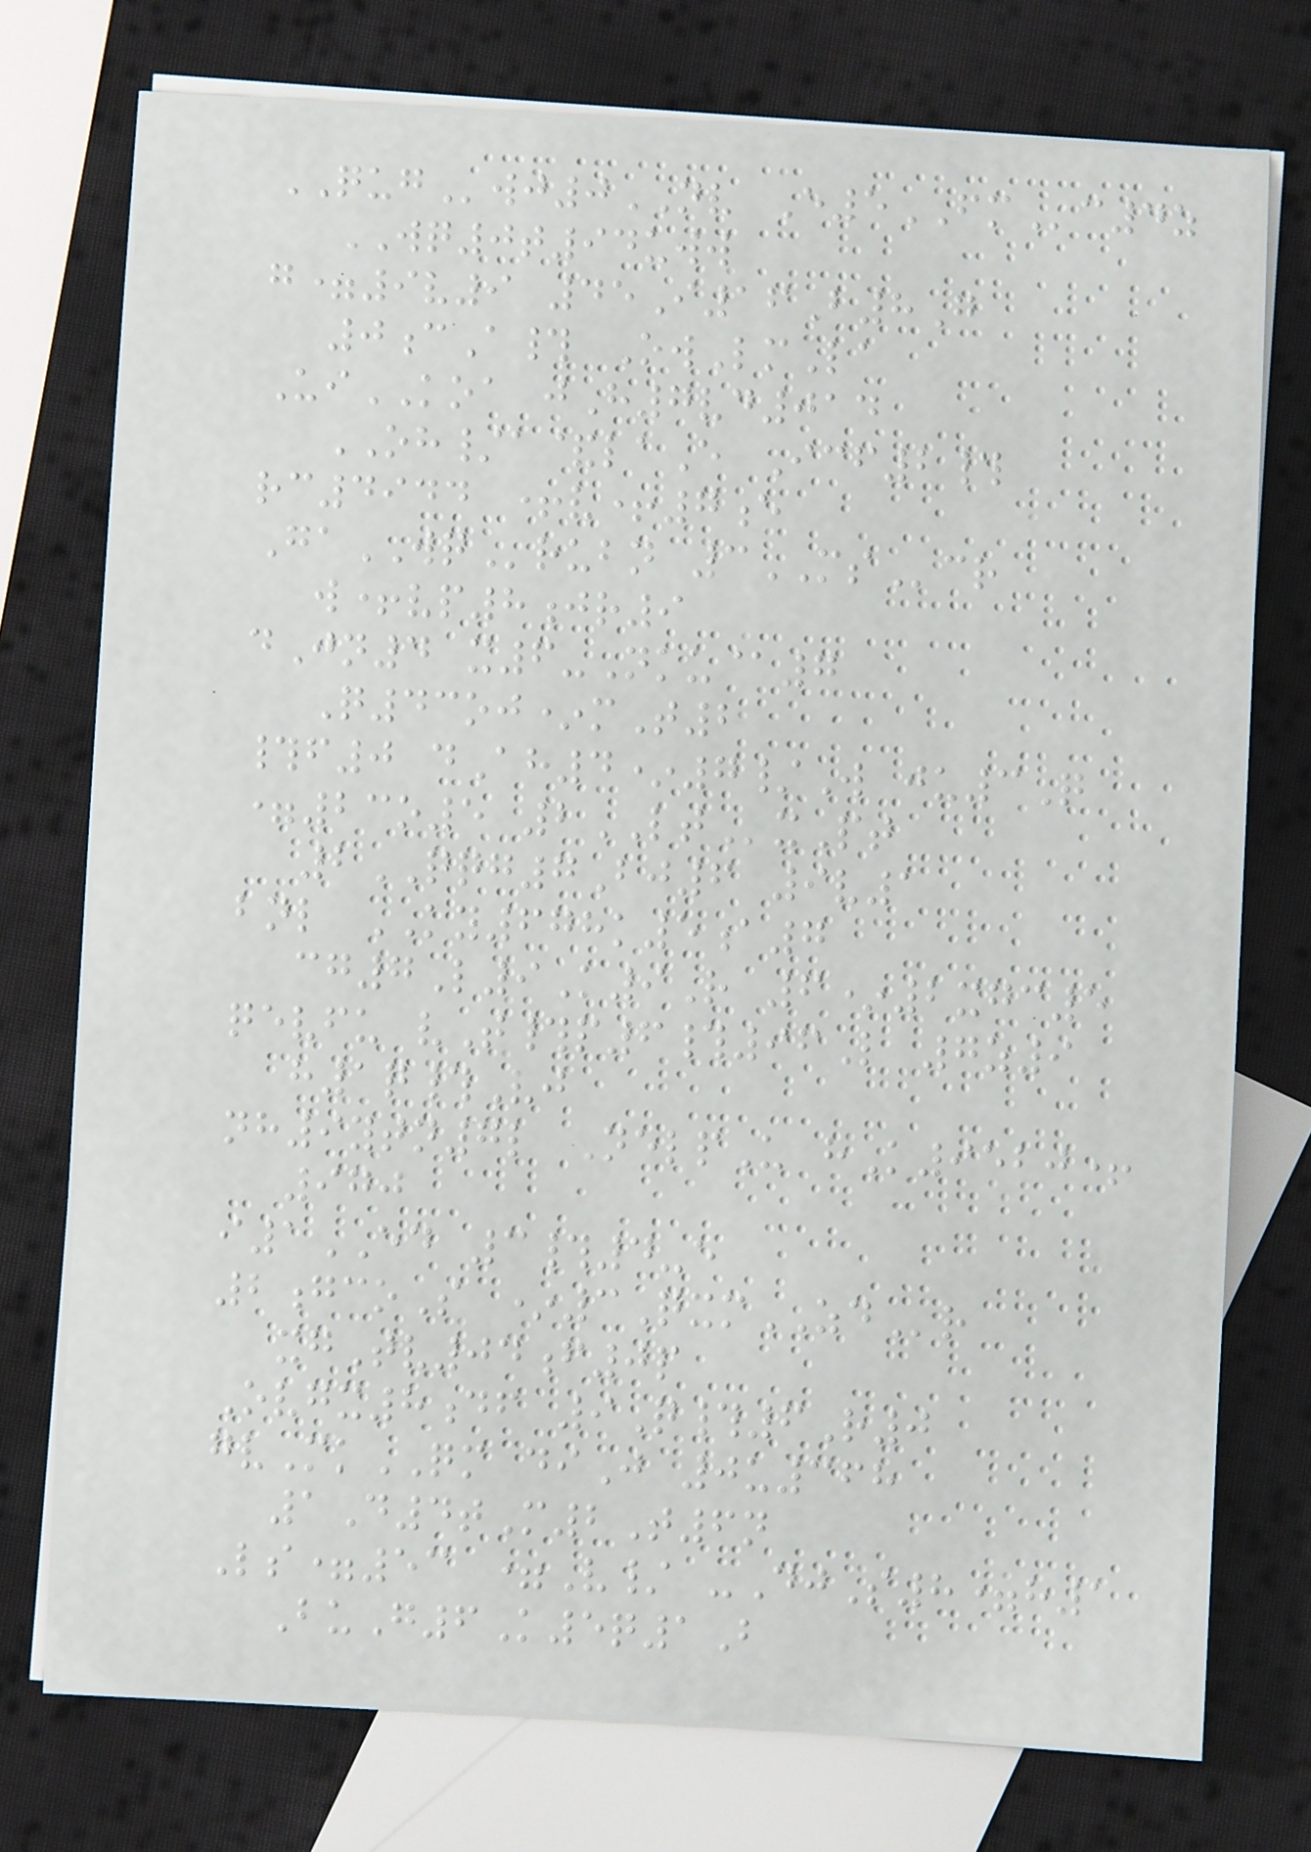QUGwj0NV E5FMc4z
WQ0t94uww
g=9v9 45I16B8G
0cA# OwLmLa
UiKOA jH7vd014
OH/a&laE Icf2#
rc4944 +v+7e
GaWQrubn 3MScr
w+vp8jr9
dJn4 x6-Nku@7
Q43oj*mT2
#f0 dAh4*7/W ju3Q
=23o5 2LTxPt
2QQG7Bj6 9v1
bnl KY678k5a7
cg7L9K9R 6*2xgc5
qevfu vT#p6#96L 7z9
h1q#Vj
nh9ytn7l NelpU hK9520+
970
i1ED 3#4-e
2gcoS *3QxmZDr
xgTv04f0p
Ovgx8df 9Q#6R0
gvMkQM diJ 0u368
1D4tM2T6n
Ls=53 =V/ -DjS8=h1
BuG6K5q1B
